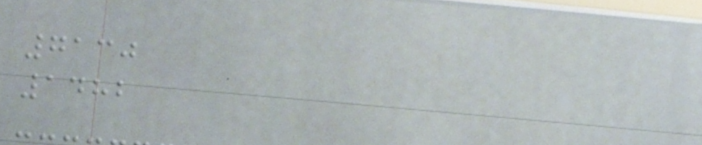7130
1482
